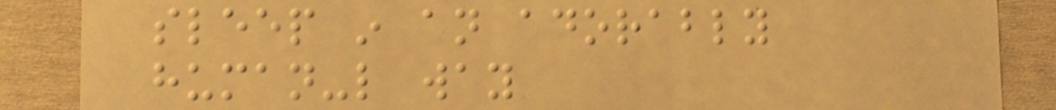sleep in an adorably
human-like way
